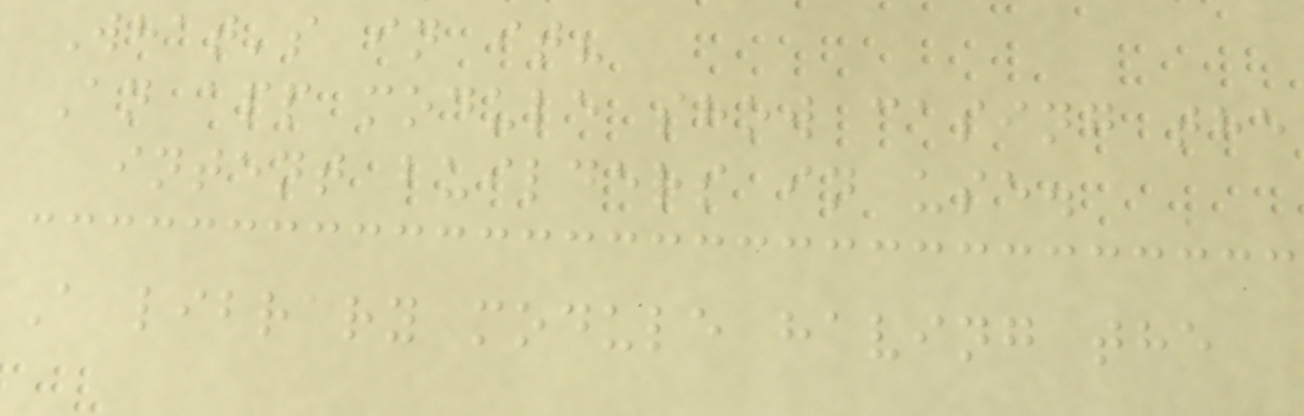What's in it?
An app module show casing the
intent builders in use.
A library module having the
